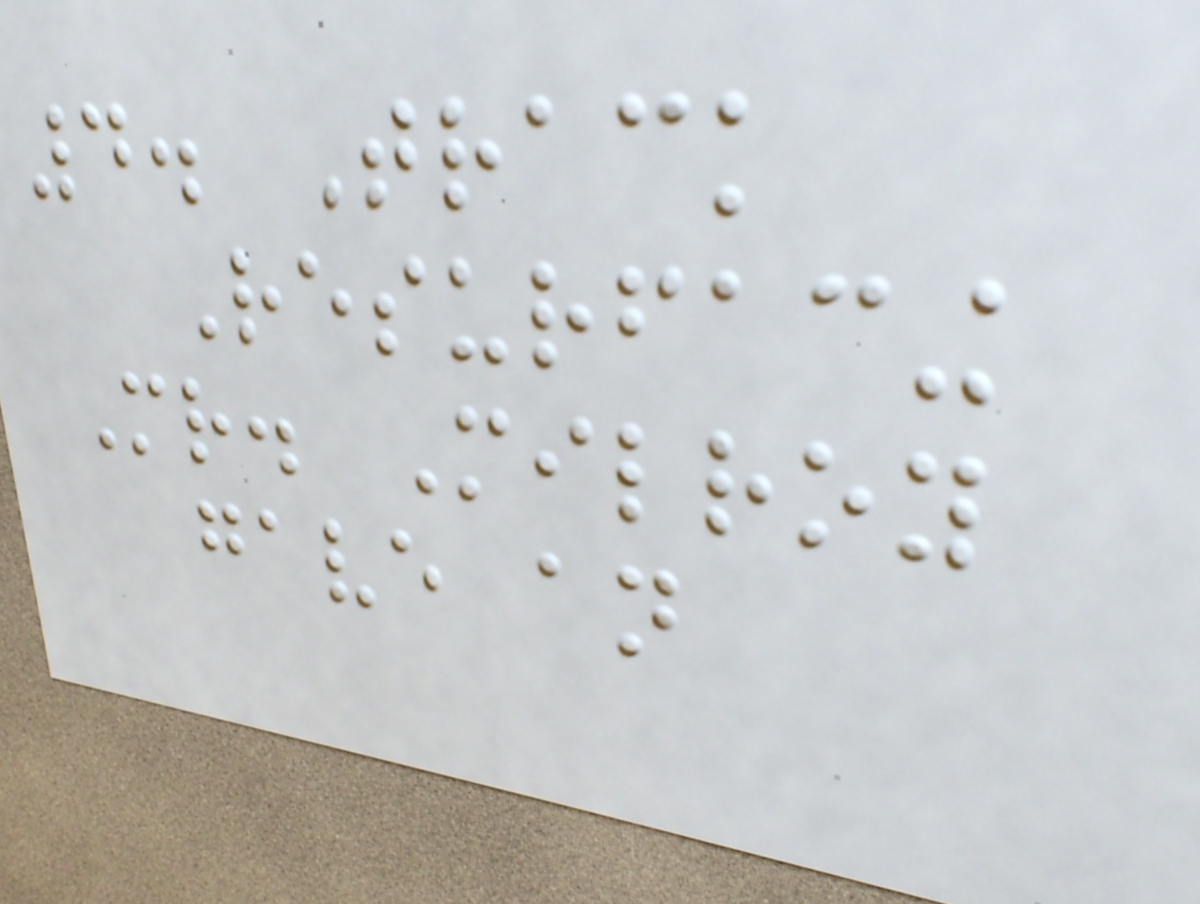4. Track
Resurfacing
Mr. Milroy
gave an
